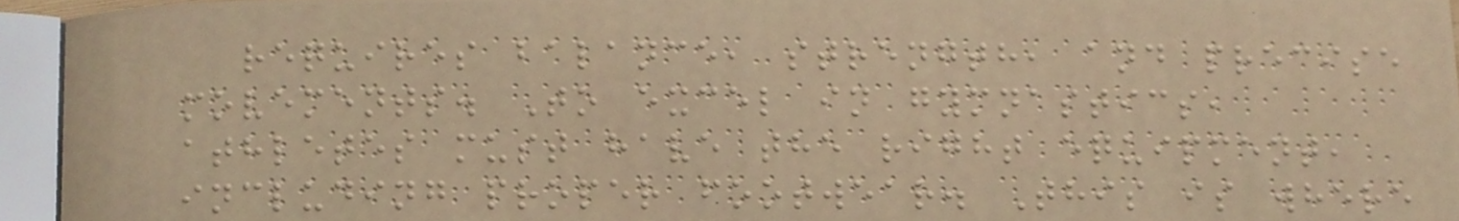requires balance, strength, and precise
movements. To excel in gymnastics,
athletes must have the right equipment,
including proper footwear. This is where
